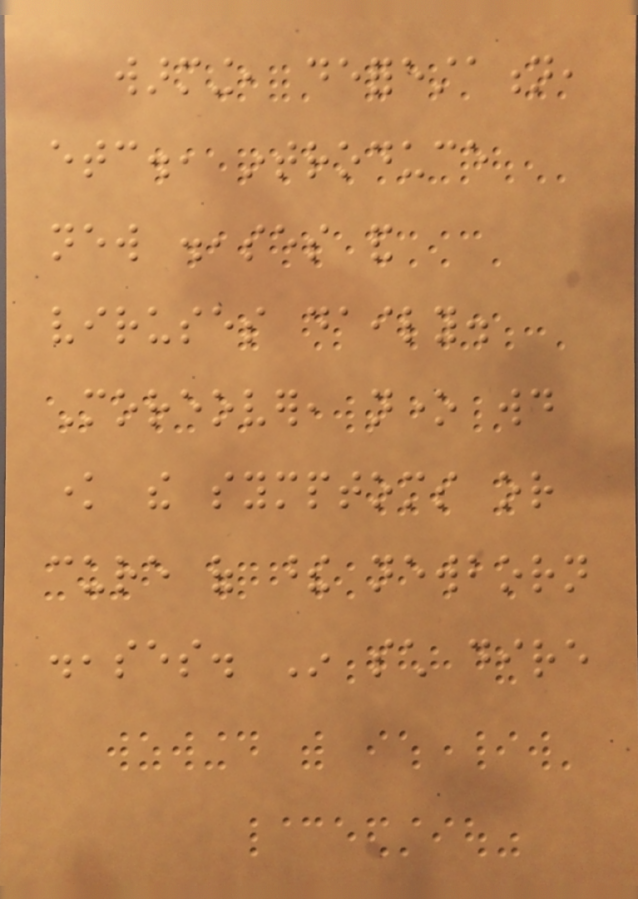warming, deforestation,
etc., introduce
new diseases and
viruses daily.
Moreover, none would
know the symptoms or
cure of these newborn
diseases. In such dire
